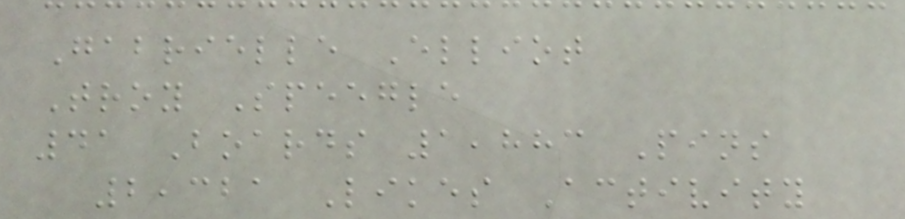Gabrielle Elliot
Troy Speegle
41 Boards 1,883 Pins
2,321 Likes Activity
